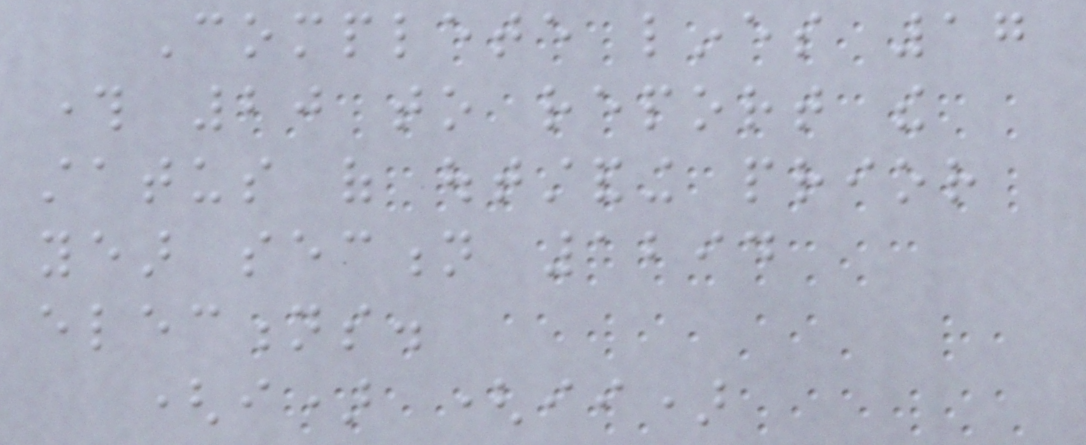Complete lines 17
through 20 to report the
status of outstanding prior
year section 1294
elections.
(i) (ii)
